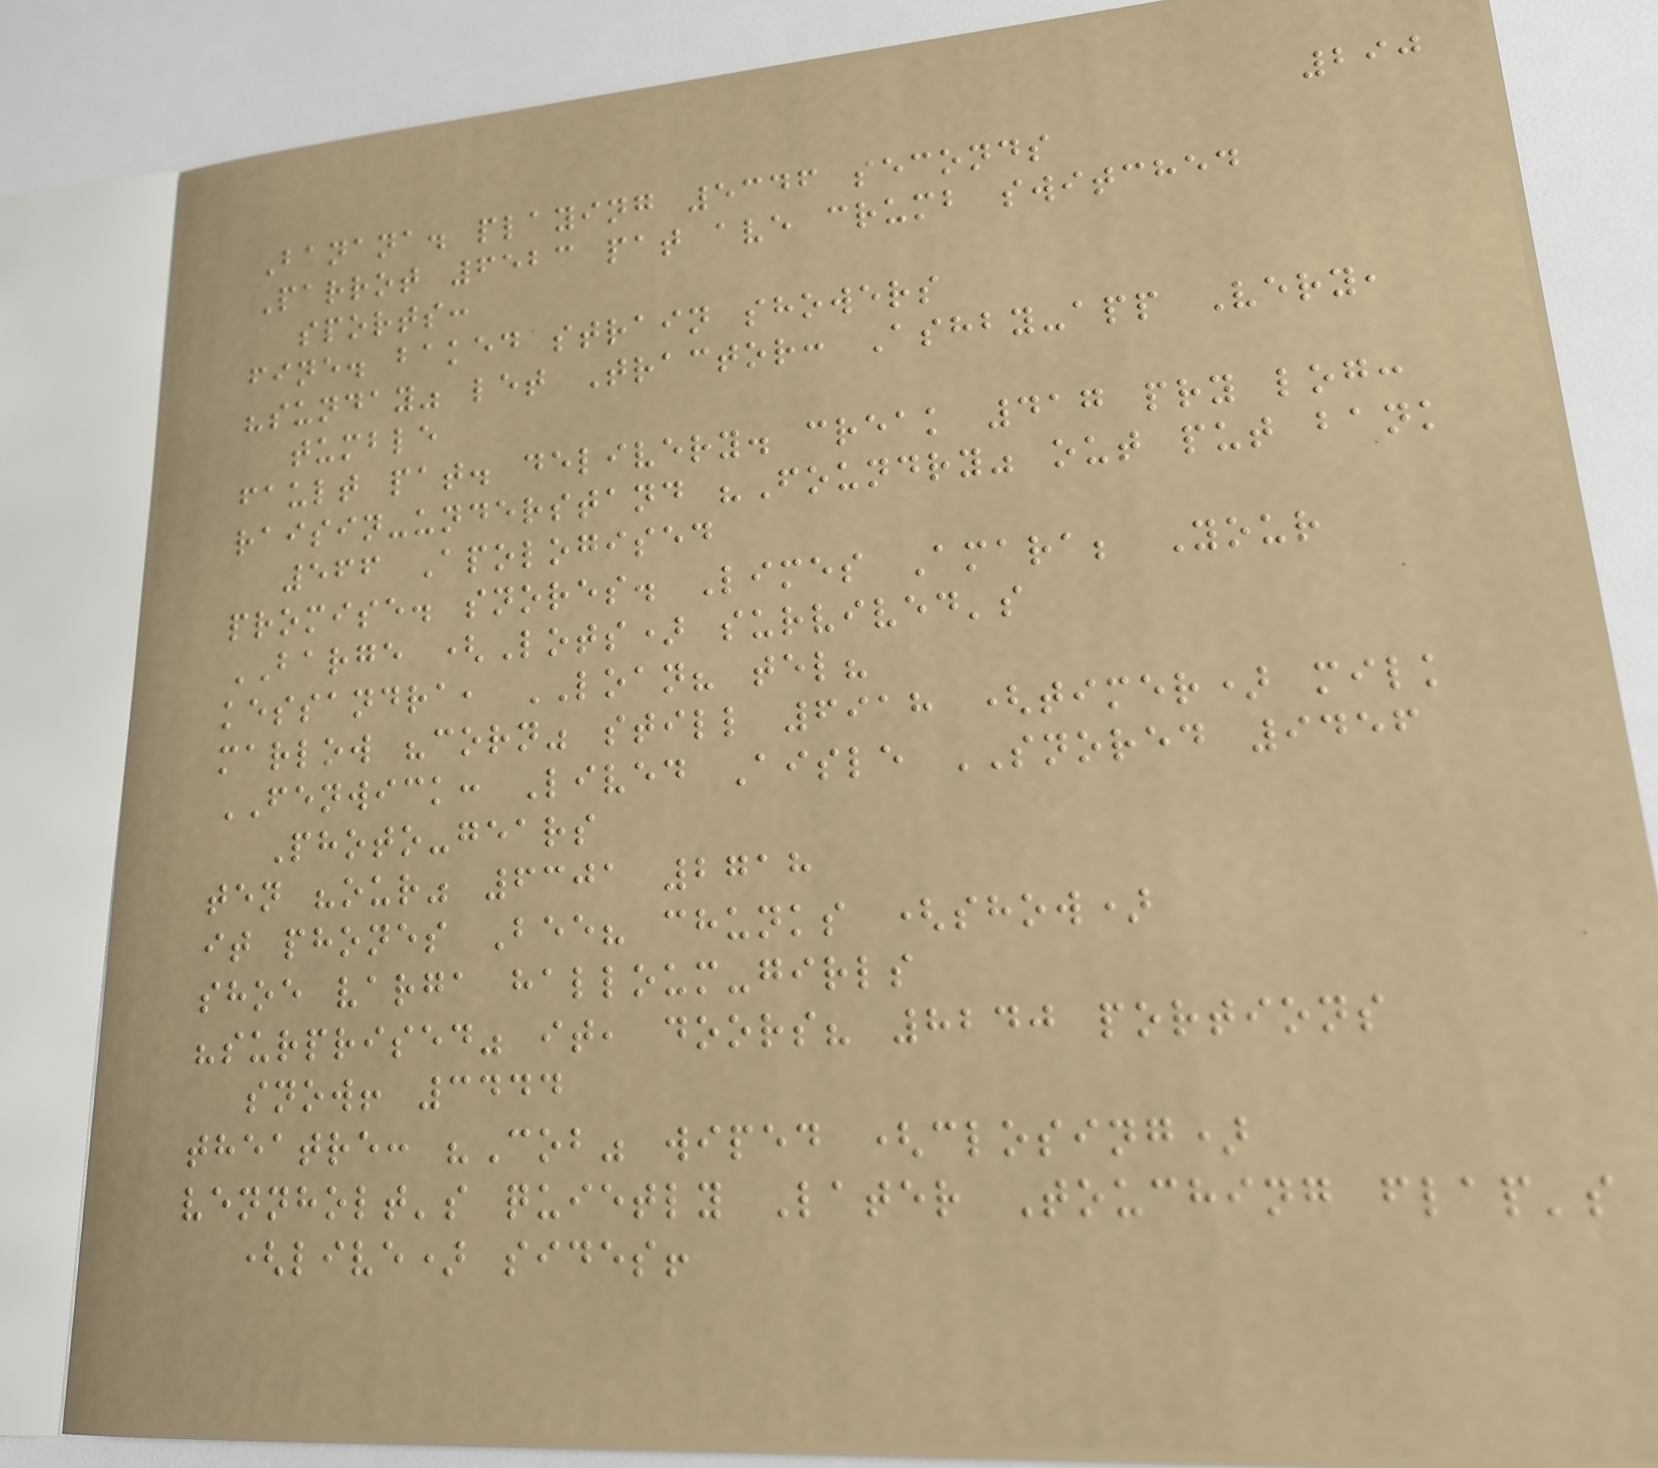290
Banana. playing 5346 seconds
Parrot 6523 pat ave crumb switched
sports:
fine. baked strain showers
"sunday" let Tractor: Ashby-app Very,
tumble
fault pat. delivery. creak 417 pry log:
raisin-understand "Foundry" out put bank
566 Apologised
promise. snores. Limes Amara; Your
BARGE (Lots) survived's
kessandra, LOAN? tel?
marlow "corn" still 6918 (timer) milk
FENWICK: Lived Aisle SNORED 9456
Photo-gears
ten "our" 6301 2718
it phones Bee? chunks (show)
shoe varga halloum-girls
"surprised" it, doors? 8240 portions
snow! 3444
theatre: "Cob" wiped (closing)
vennholt's quietly Later Touching flap's
(live) sides!
